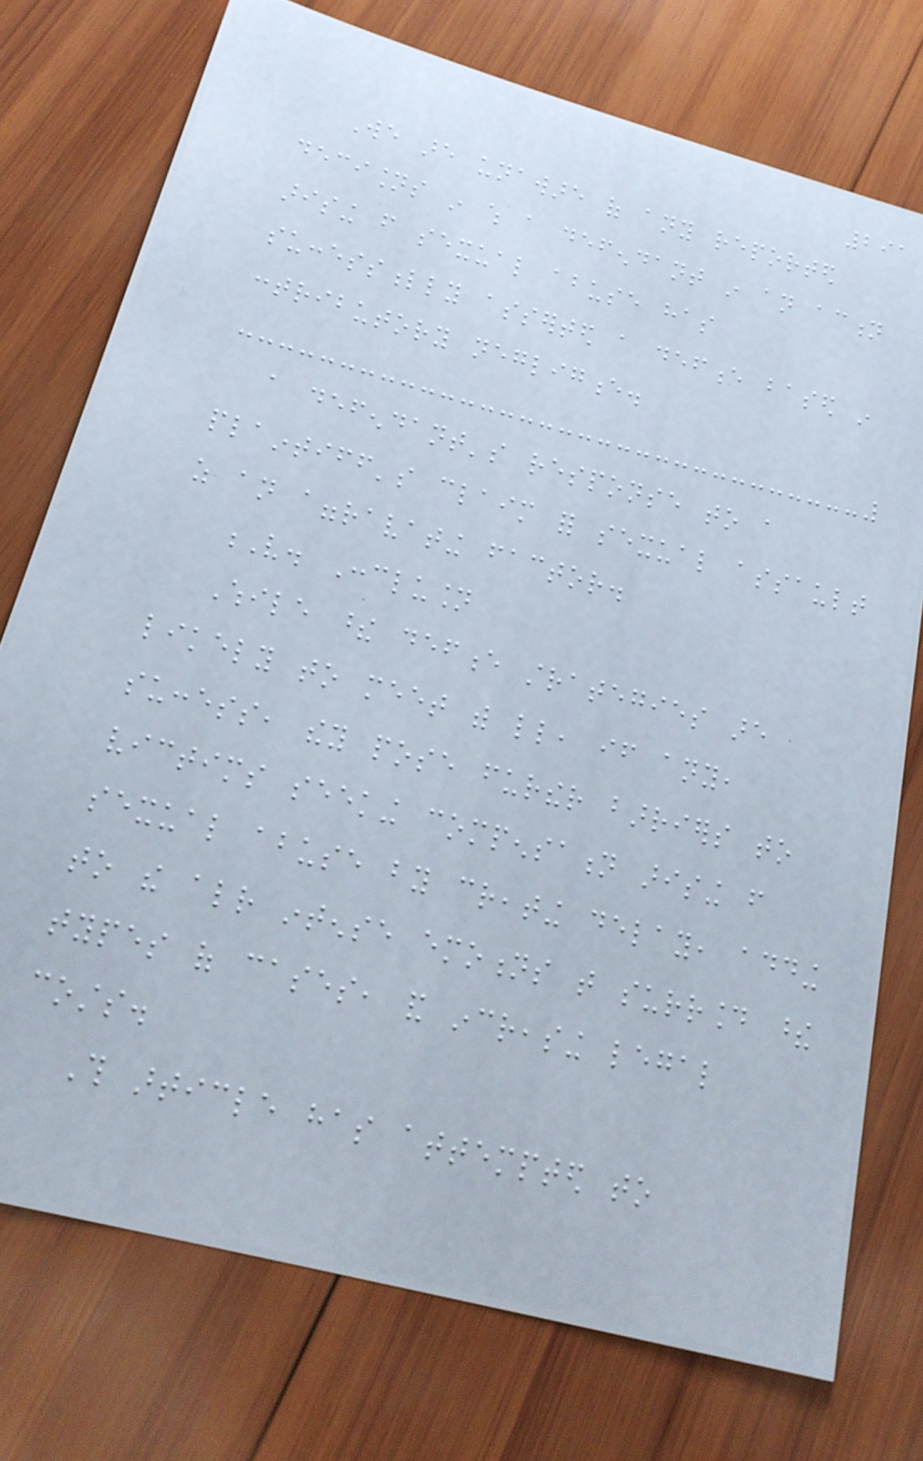291
We are unaware of any reported
decisions in which a defendant in an action
arising from sexual abuse has
successfully asserted a defence based in
contributory negligence.
a defendant's response to a
plaintiff's claim for sexual assault
as an aggravating factor.
V. Conclusion
While these defence strategies are
likely to meet with little, if any,
success, they pose further barriers to
victims seeking compensation arising from
sexual abuse by creating delay, adding
to the already intense emotions that surround these
types of cases, and increasing legal
costs.
This article has attempted to
